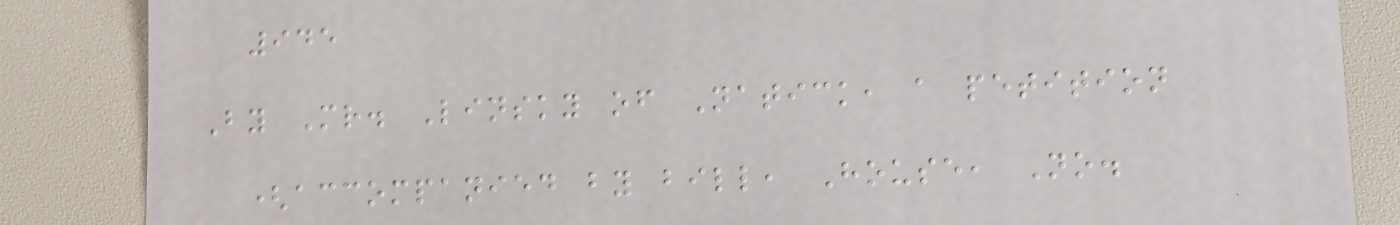945
By Mr. Linsky of Natick, a petition
(accompanied by bill, House, No.
